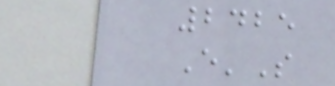2425
E'S
